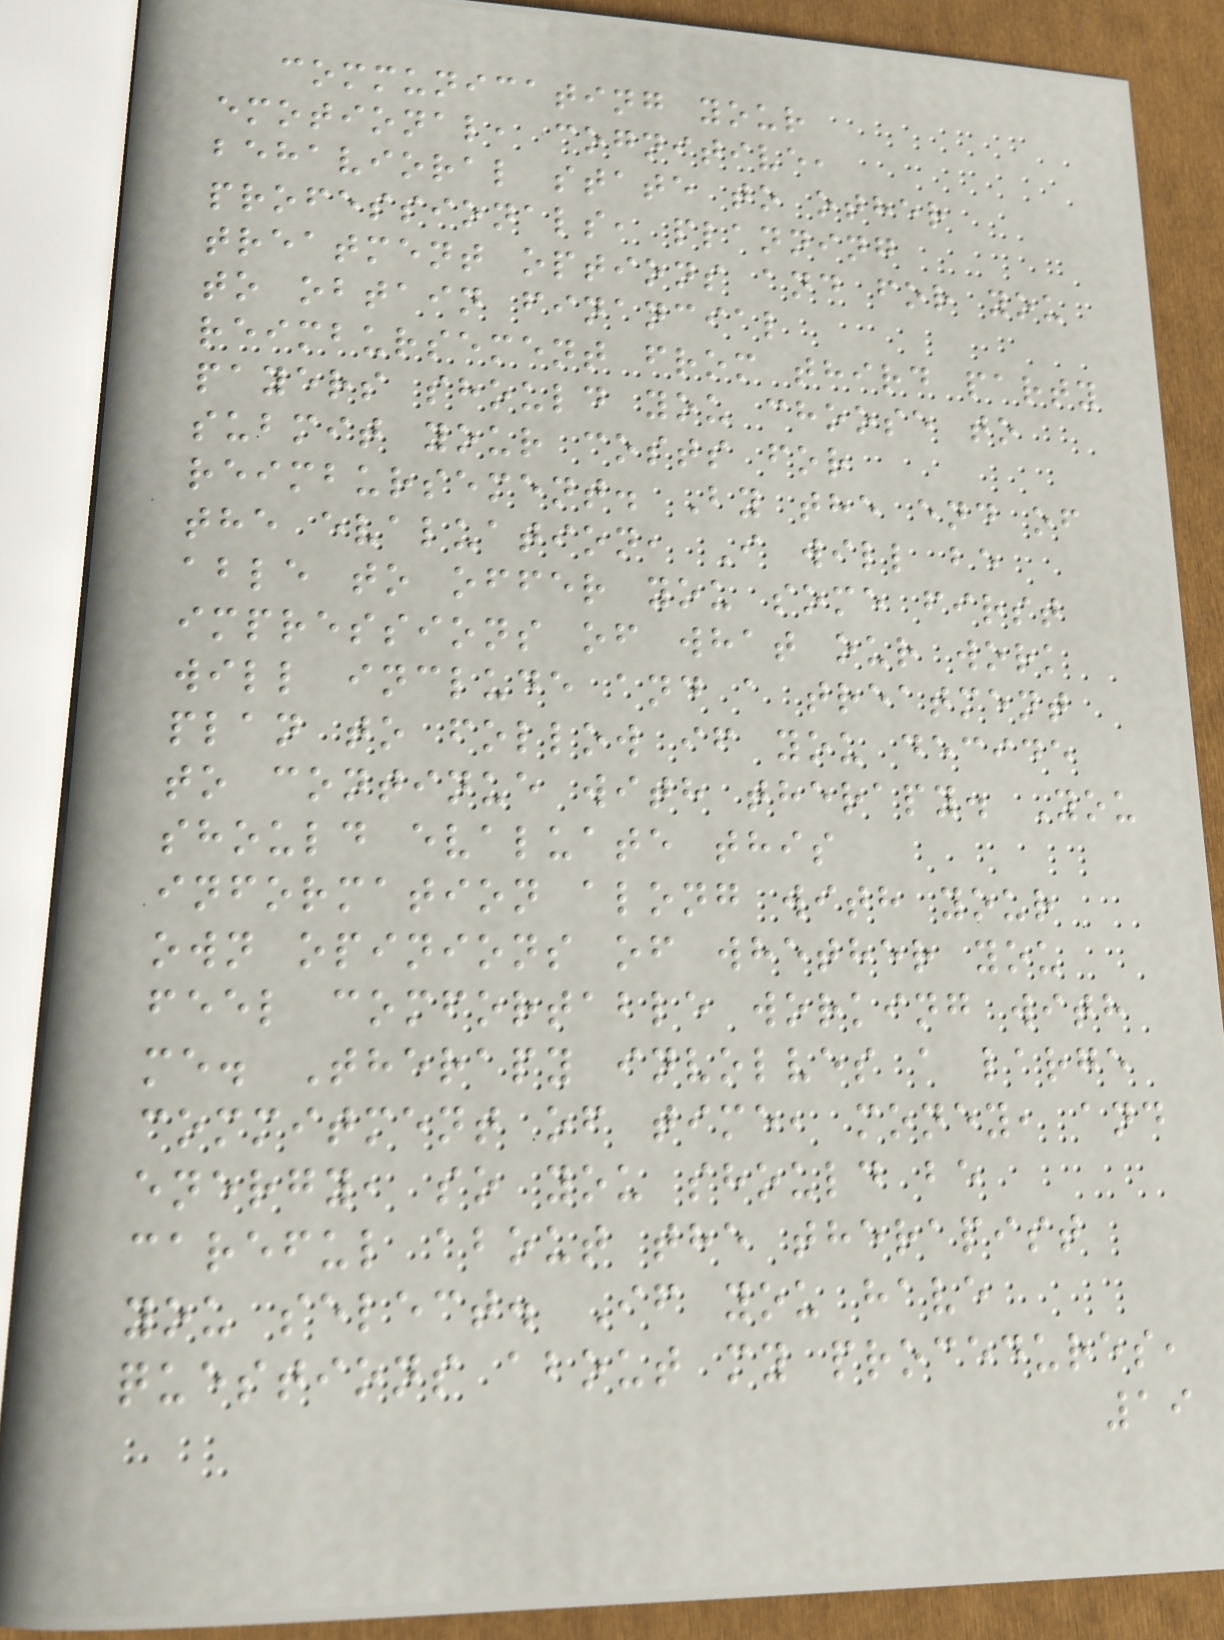communicating your
emotional, cognitive,
behavioral state to other
professionals, planning
treatment options and for you
to obtain financial
reimbursement from third party
payers should you choose to
submit your costs for
reimbursement. By the end of
the evaluation, I will be
able to offer you some first
impressions of what our work
will include and a treatment
plan to follow if you decide
to continue with therapy. You
should evaluate this
information along with your
own opinions of whether you
feel comfortable working with
me. Therapy involves a large
commitment of time, money, and
energy, so you should be
careful about the therapist
you select. If you have
questions about my procedures,
19
